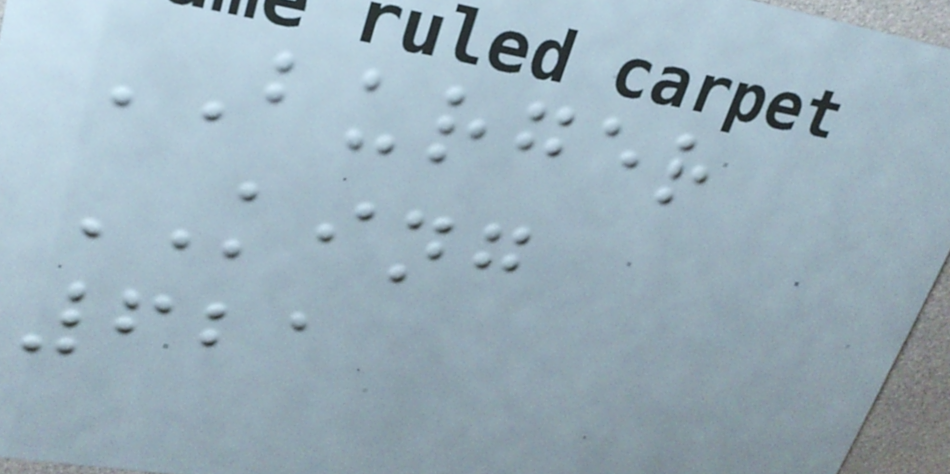BURGER
KING
621
